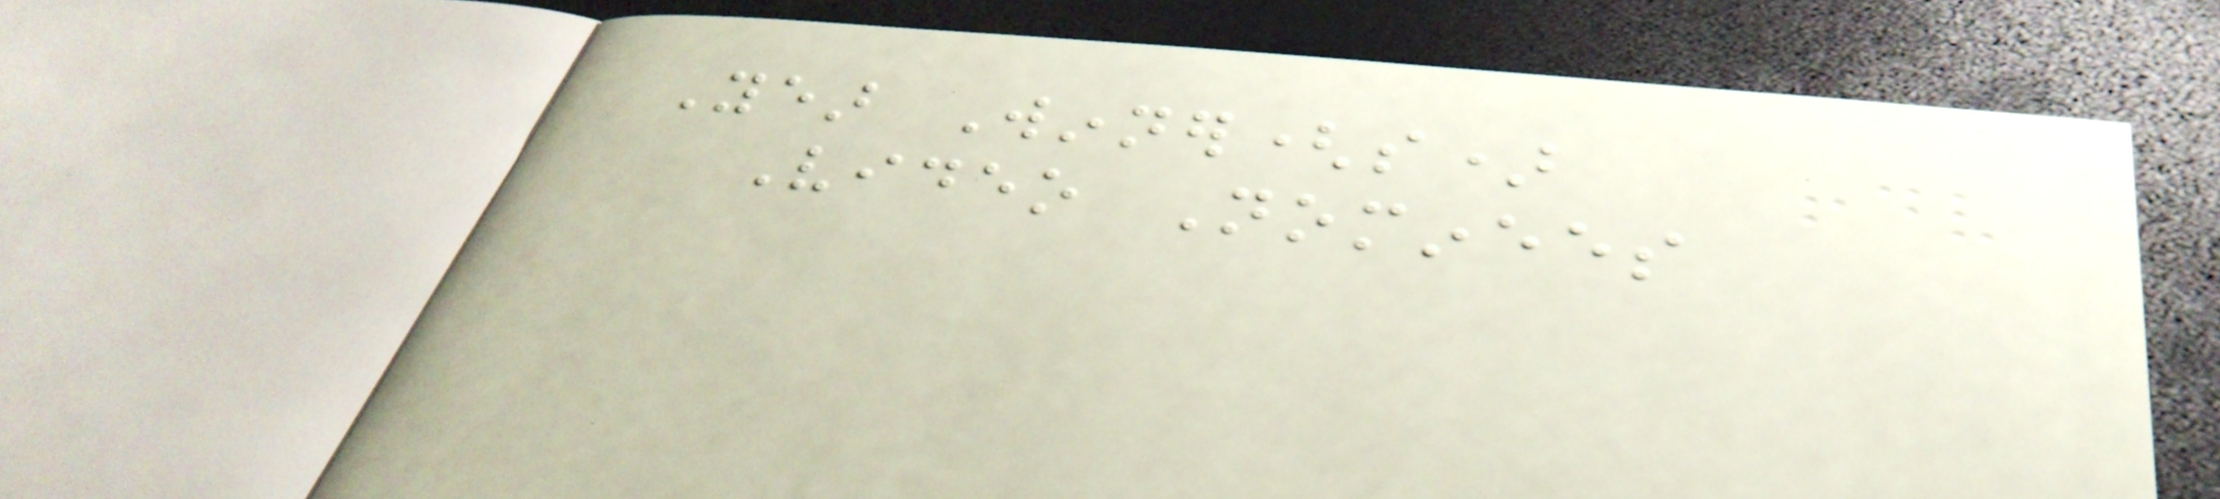Year Winner(s)
Video Nominees
